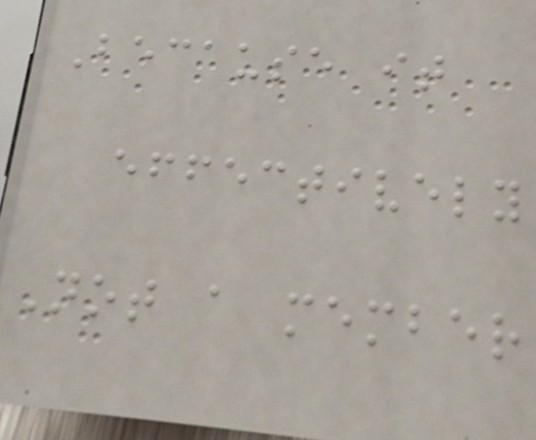Because it
effectively
Not a member
